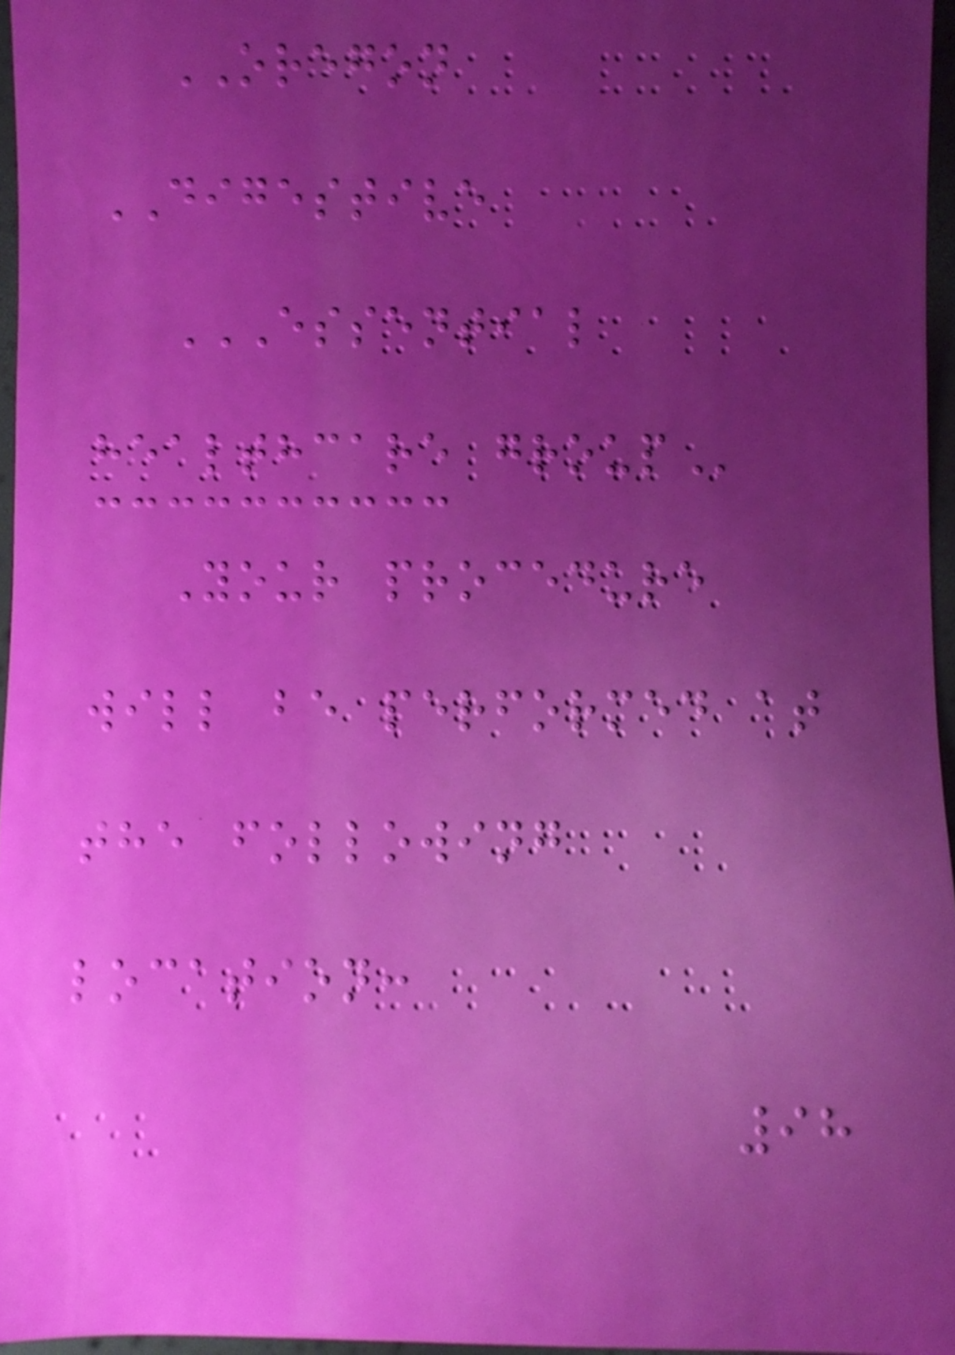OREGON
DIGESTIVE
ESSENTIAL
HEALTHCARE GROUP
Your procedure
will be performed at
the following
location:
98
